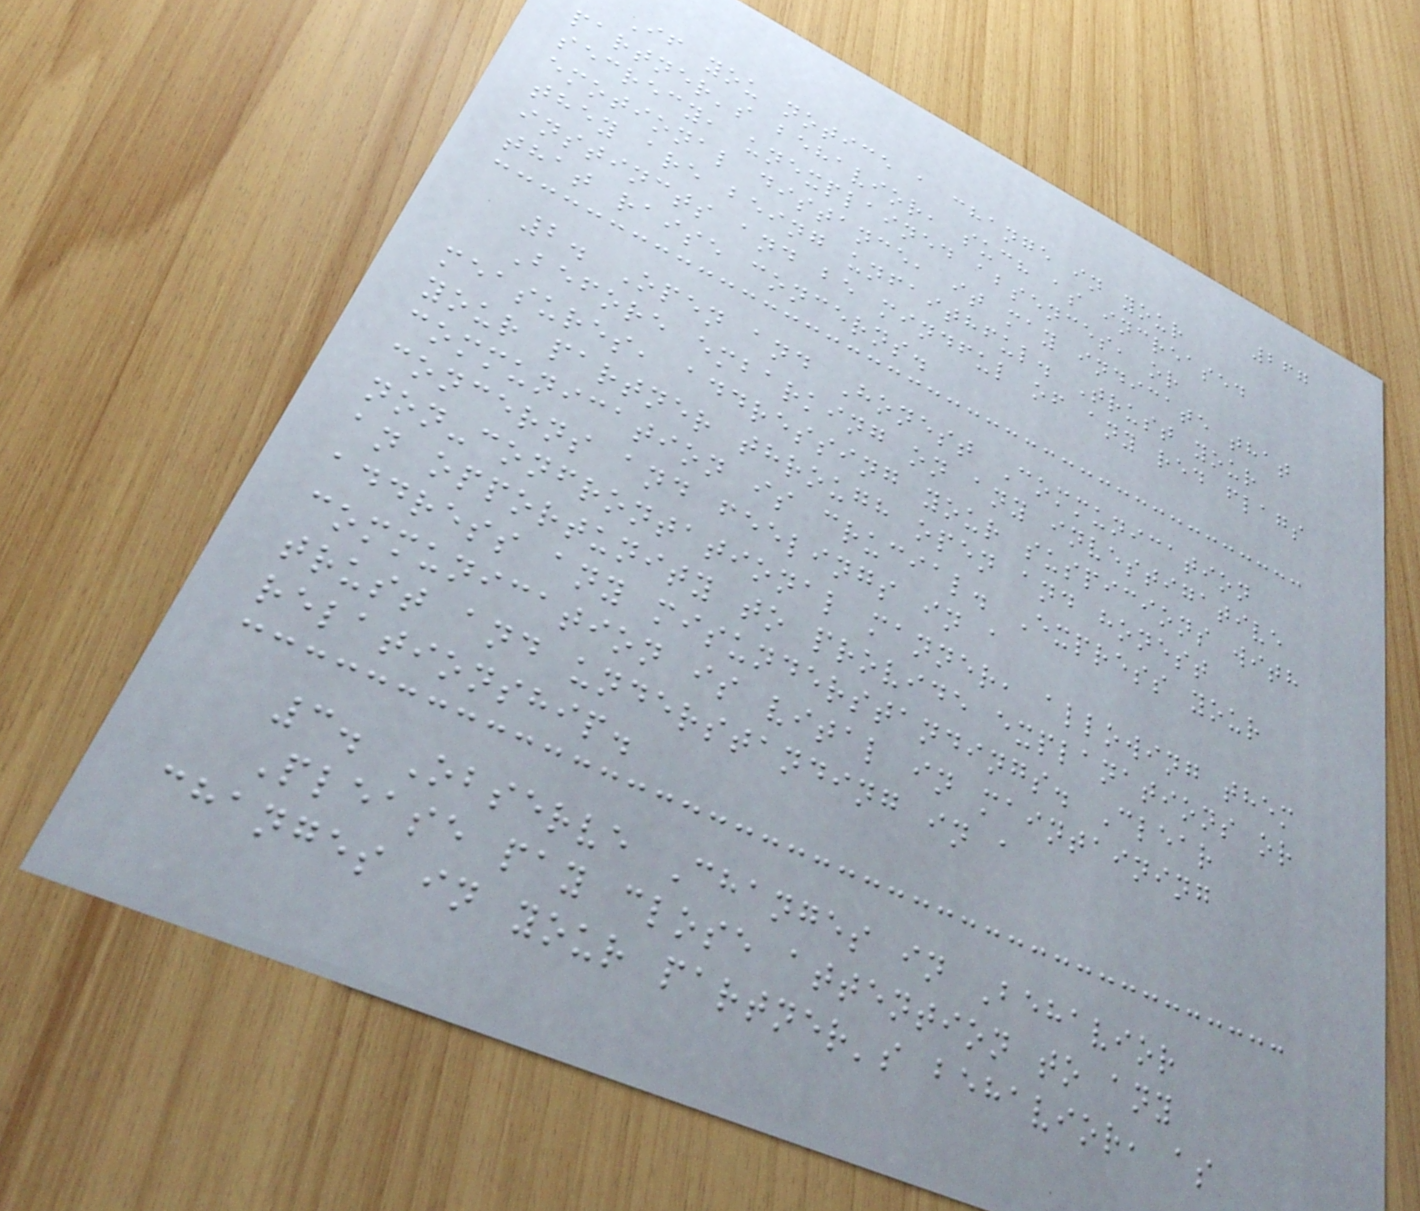267
If you notice a change in your
partner's behavior, such as increased
secrecy, unexplained absences, or
emotional distance, it may indicate that
they are being unfaithful. Trust your
instincts and be mindful of any red flags
that raise concerns.
2. Open and Honest Communication
Before embarking on any investigative
measures, addressing your suspicions with
your partner through open and honest
communication is crucial. Express your
concerns and feelings in a
non-confrontational manner, allowing them
an opportunity to provide explanations or
address any misunderstandings. Clear
communication is vital in maintaining
trust and understanding in a
relationship.
3. Observe Changes in Behavior
Please pay close attention to any
changes in your partner's behavior, as
